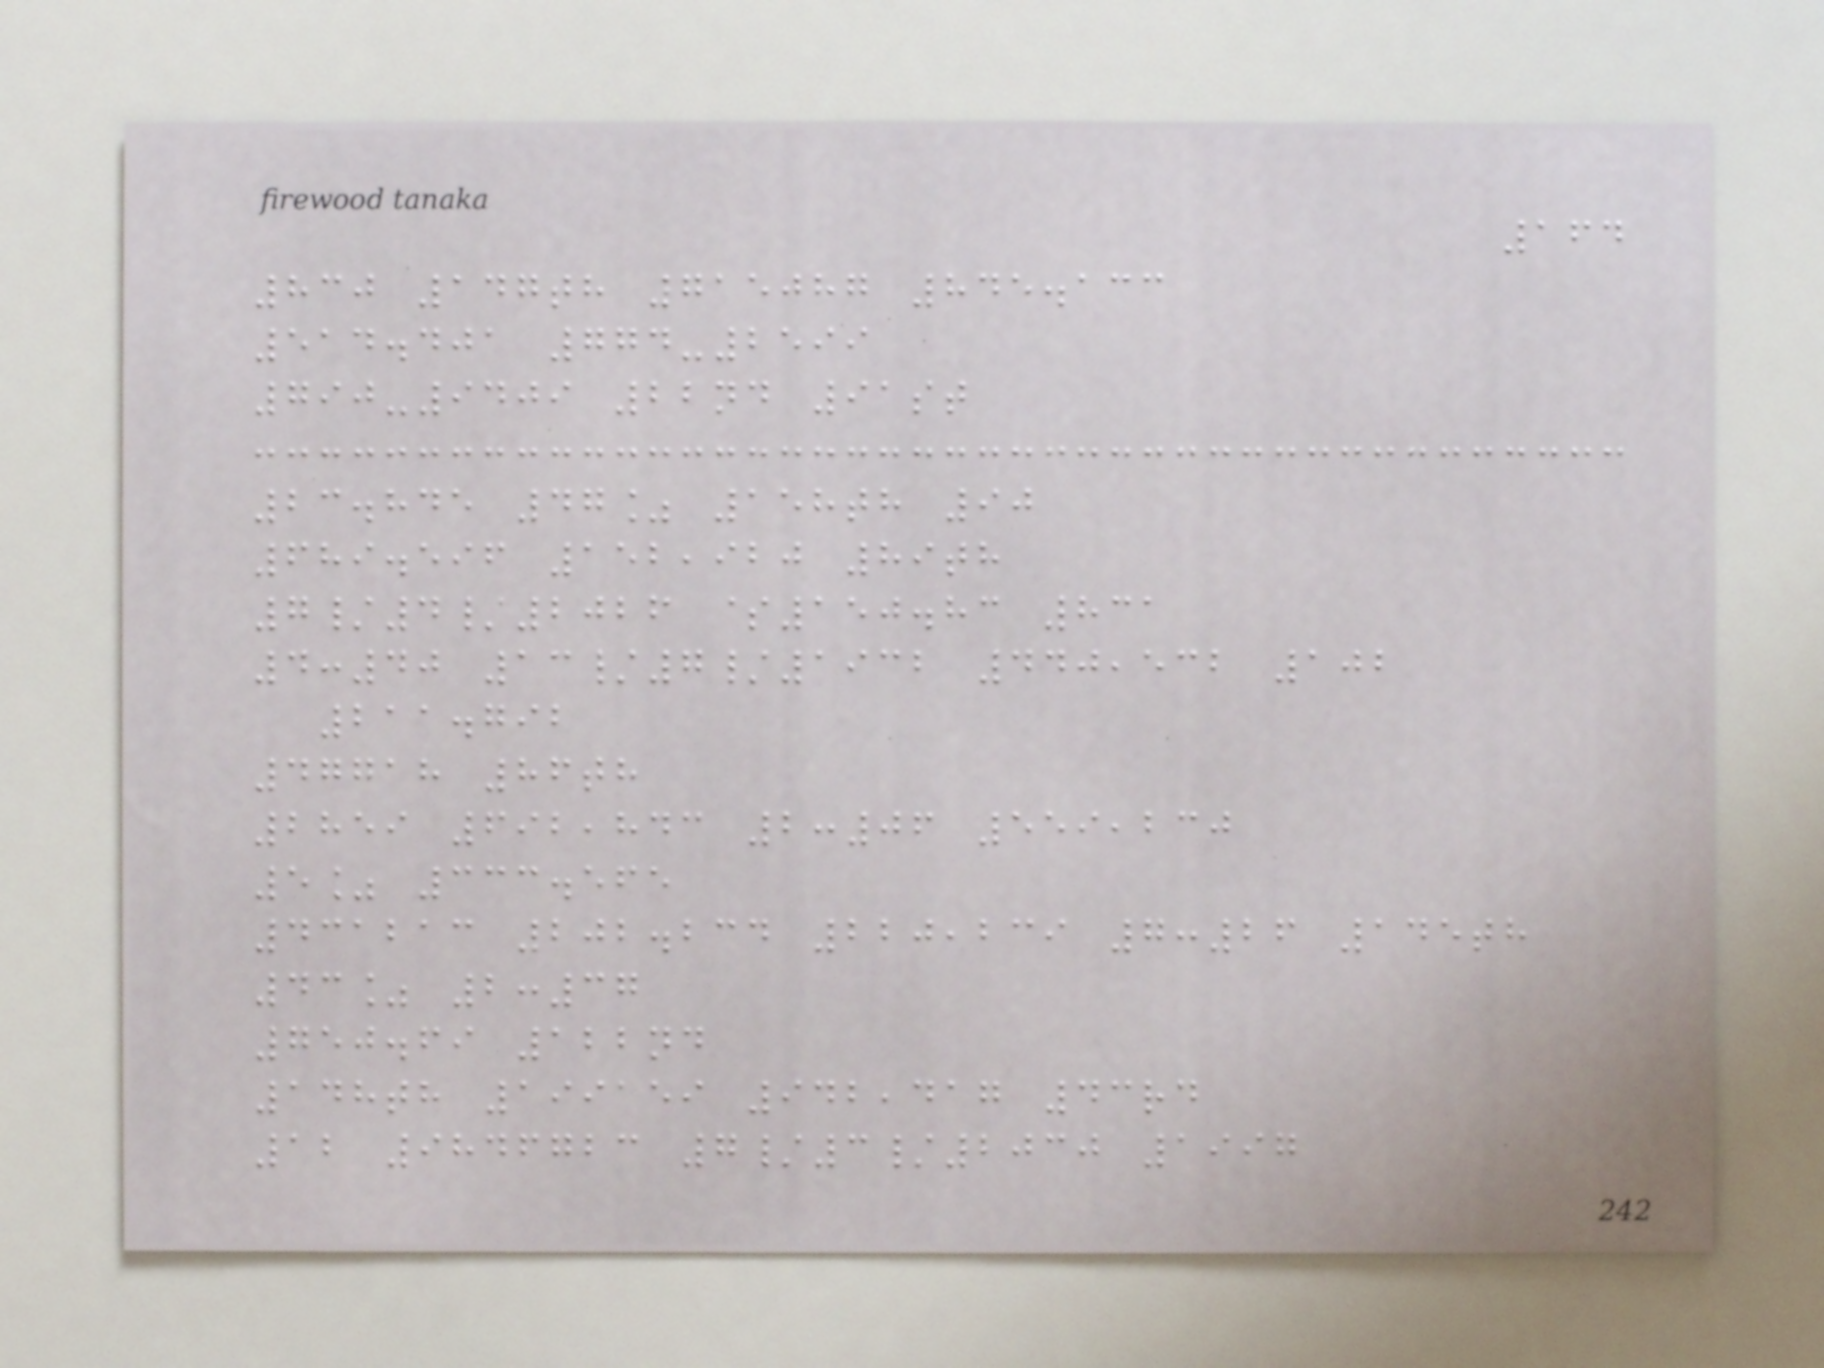164
830 147th 715087 845.133
514.401 774-2599
790-9409 22nd 91st
23.845 47% 158th 90
689.596 152,920 89th
7/4/2026 $150.83 831
4:40 13/7/1932 440,532 102
211.792
47718 86th
2859 692,843 2:06 559,230
5% 333.565
431213 202.234 220,239 7:26 145th
43% 2:37
750.69 122nd
148th 199159 942,417 43rd
12 9846723 7/3/2030 1997
